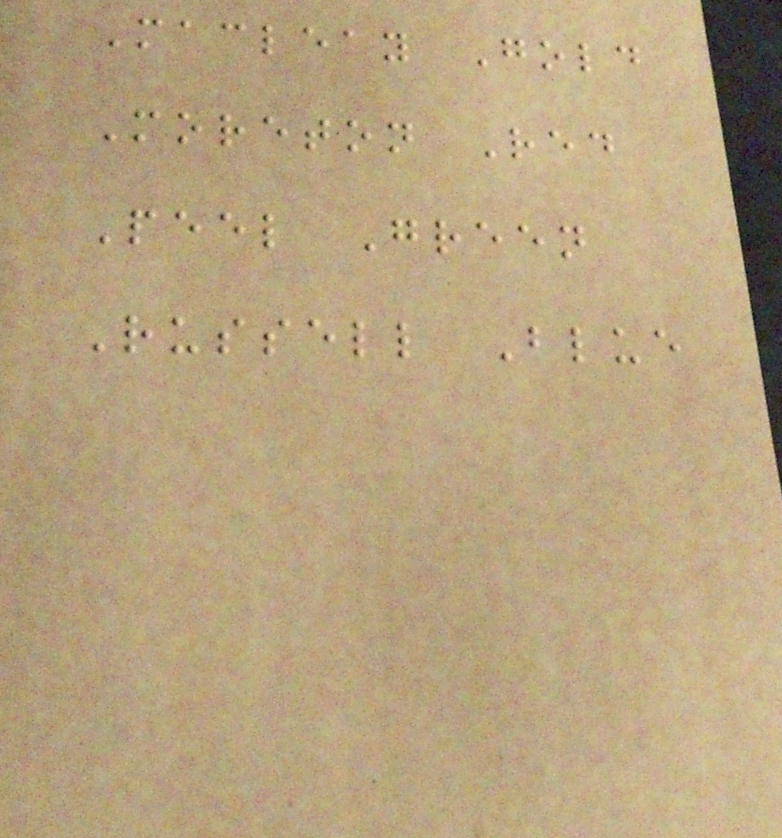Macleay Gold
Moreton Red
Peel Green
Russell Blue
